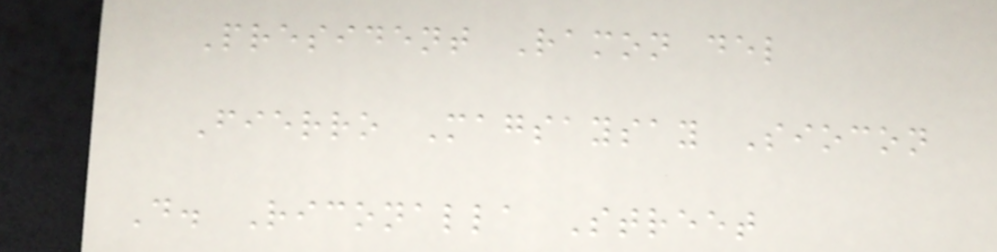President Ramon del
Fierro Magsaysay Siocon
D. Riconalla Street
